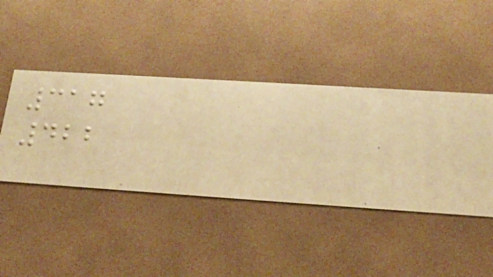317
422
